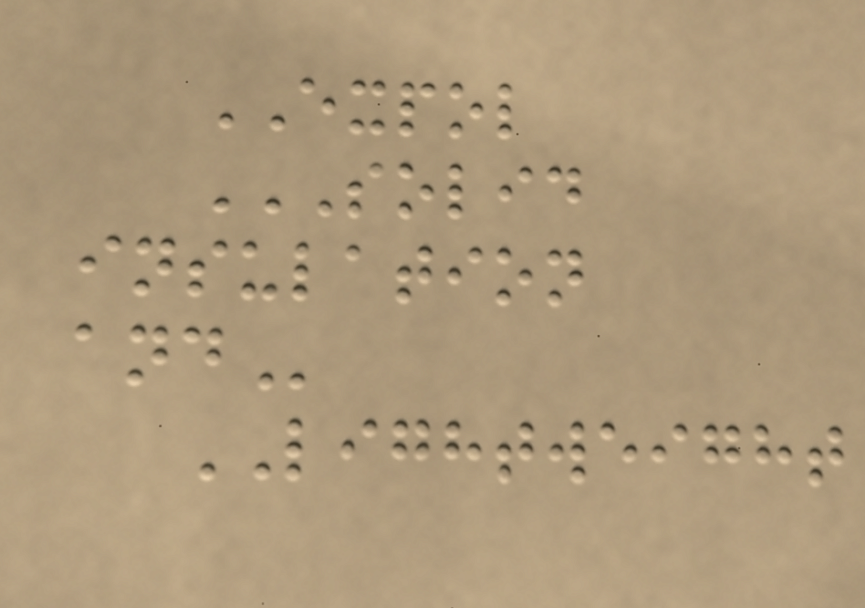EXPOL
SOLID
INSULATION
AND
LIGHTWEIGHT
